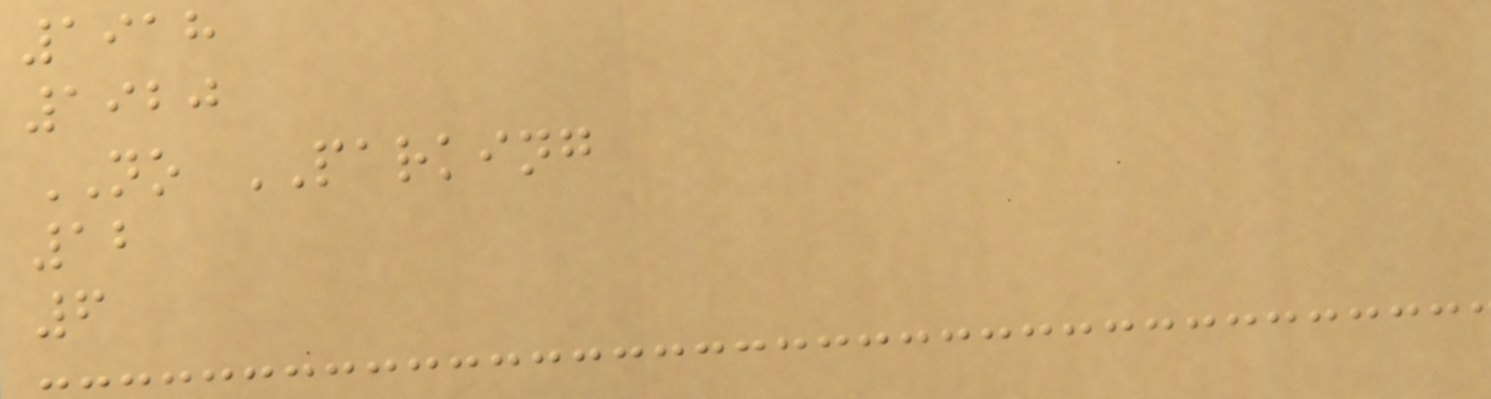1918
1920
NO PARKING
12
6
